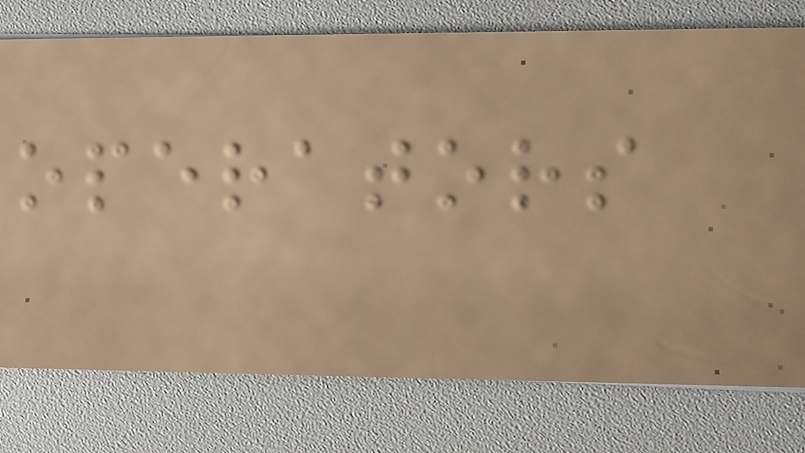operators
